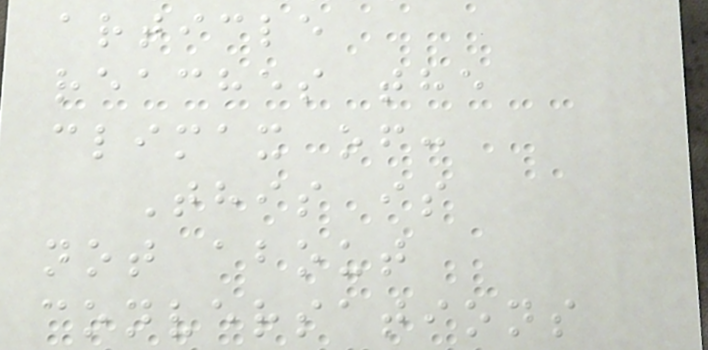article
reaches the
climax of:
This is
not about
conversations
